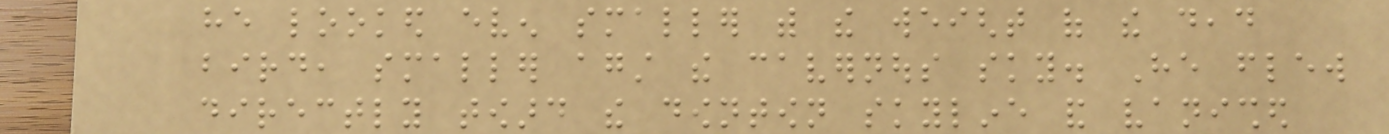he looked even smaller with the weight of the dead
bird, smaller against the cavernous sky. He flew
directly toward the downtown skyline and vanished
